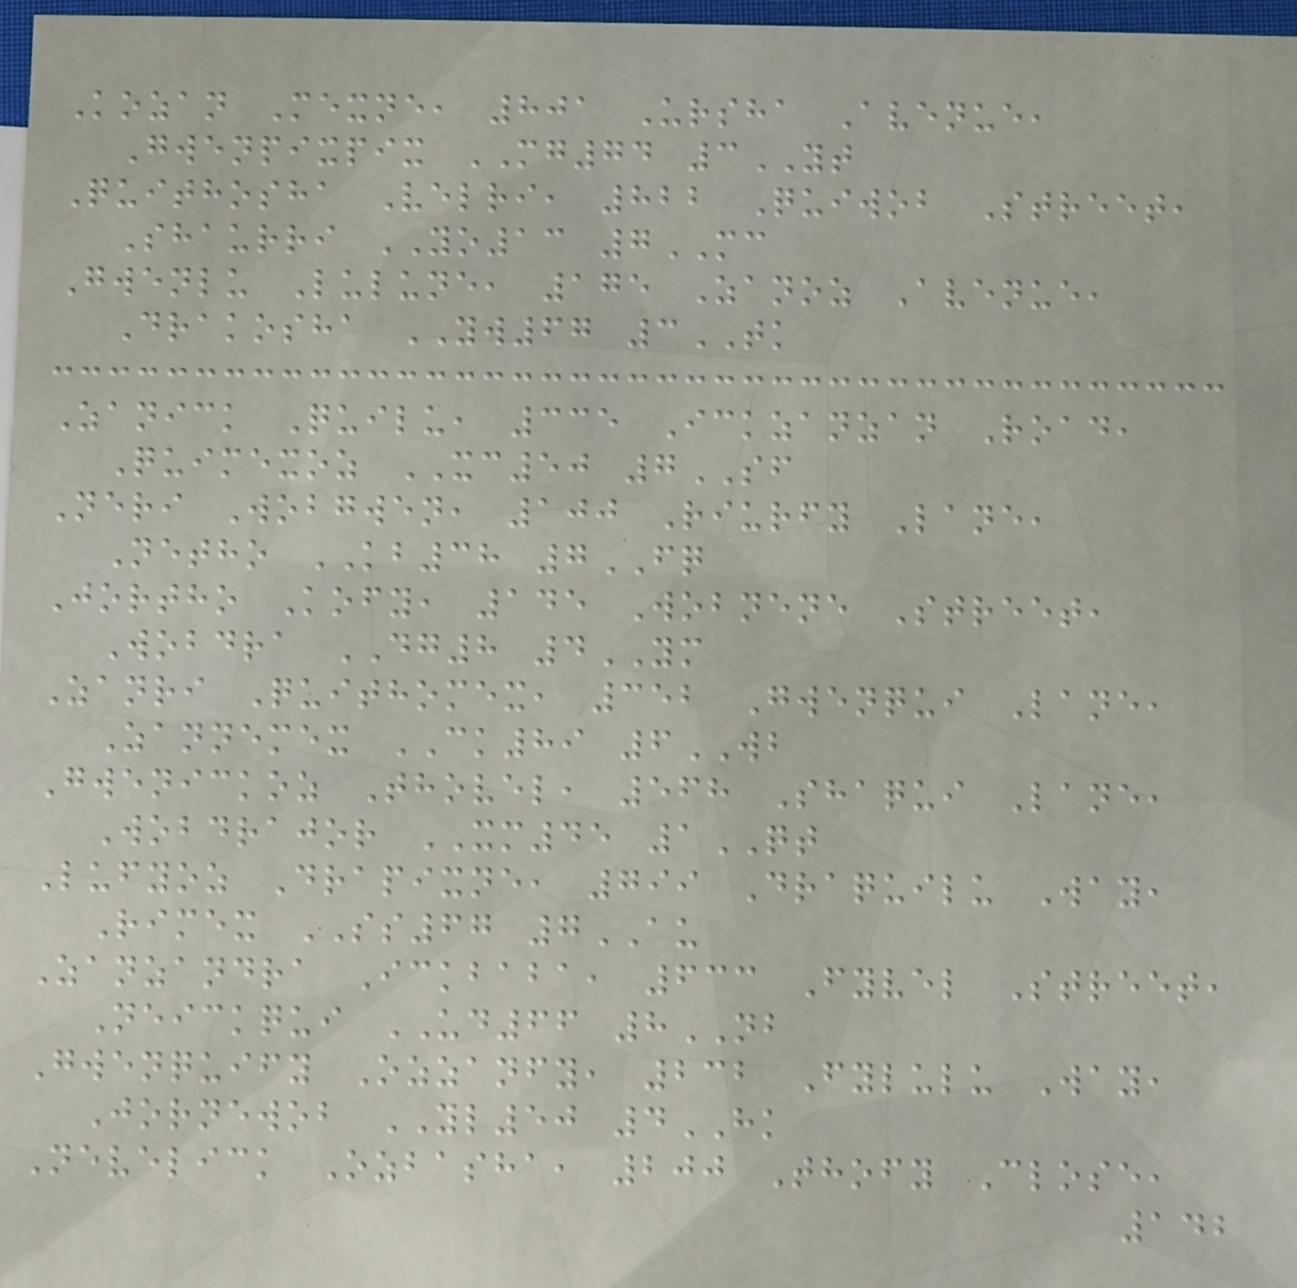Kozan Mexne, 801 Ursha Avenue,
Gwenpixpix MG74 3YT
Quithosha Velri, 822 Quiwob Street,
Shaurri YO13 7MC
Gwenlu Lulune, 175 Zanoz Avenue,
Drakosha YW67 3TK
Zanick Quilu, 335 Ickzanzan Road,
Quimexoz XC50 7SF
Neri Wobgwen, 100 Riurfy Lane,
Netho KB38 7FQ
Jortho Kofy, 145 Wobnene Street,
Wobdra DG8 4YM
Zanri Quithomex, 352 Gwenqui Lane,
Zannemex CK89 6WB
Gwenickoz Thovel, 568 Shaqui Lane,
Wobdrajor XM45 1QT
Lufyoz Drapixne, 799 Draquilu Way,
Rimex SS67 7AU
Zanzandra Ickbaba, 633 Fyvel Street,
Neickqui UD66 8NB
Gwenquify Ozzanfy, 232 Fylulu Way,
Jornewob YL50 4HK
Nevelick Ozbasha, 200 Thofy Close,
142
